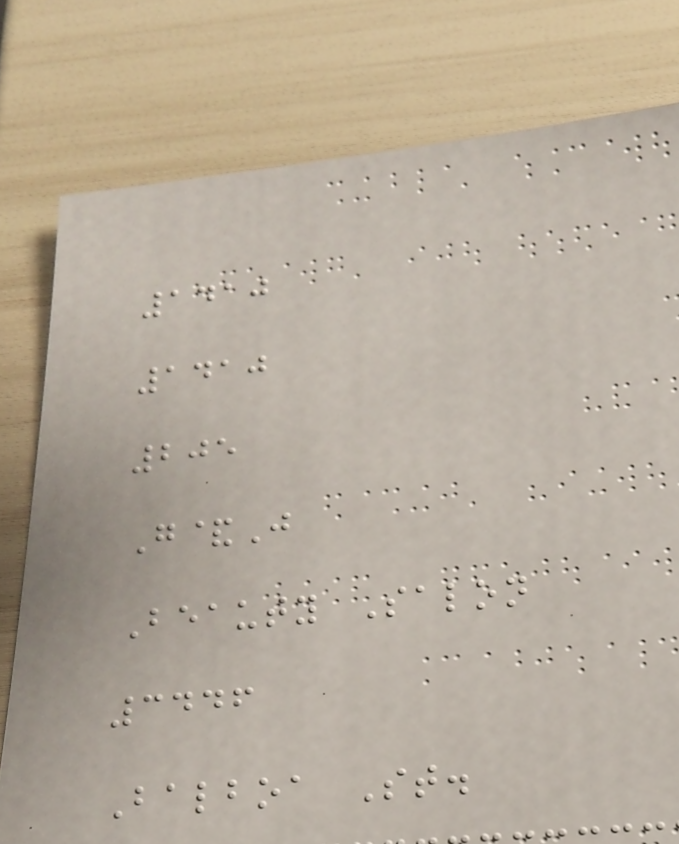1410
1410
205
G&J
Beauty Salon
3446
Balboa St.
